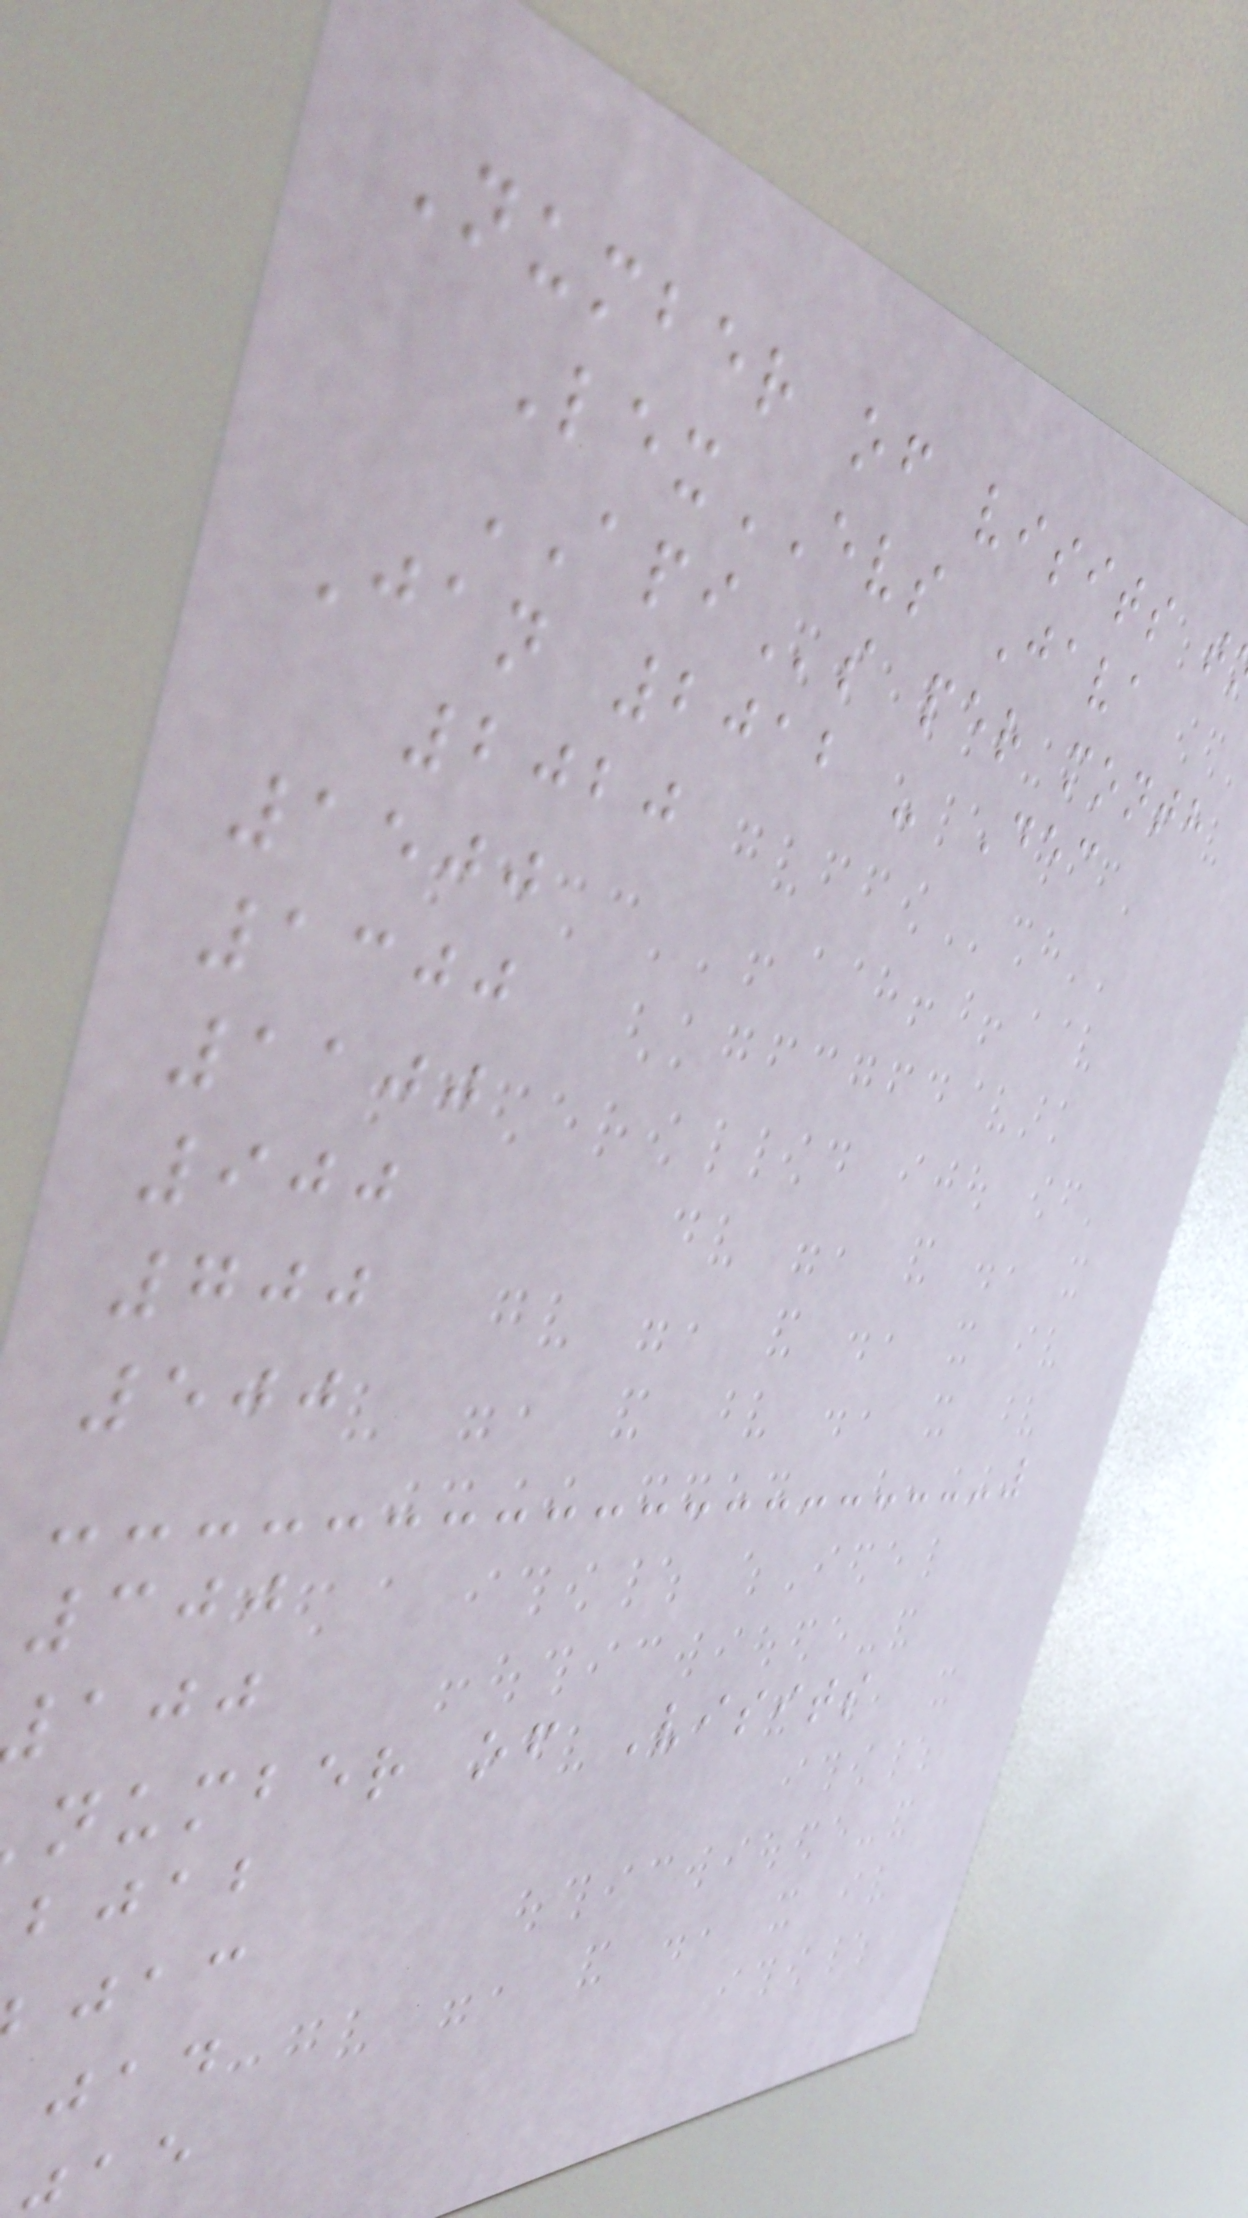Number of visits t
LexEVS Java
APIs per month
Jan 2012 - Dec
2020
1500
1300
1100
900
700
500
300
number of Visits
bjab
